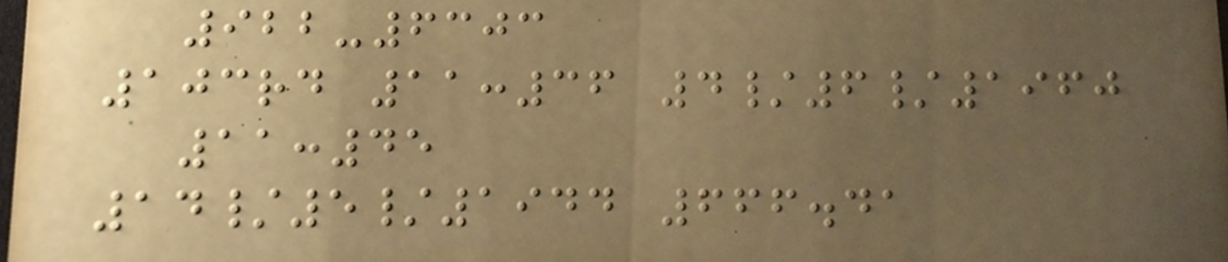922-6303
103rd 11:36 4/6/1960
11:45
14/5/1944 666.41
